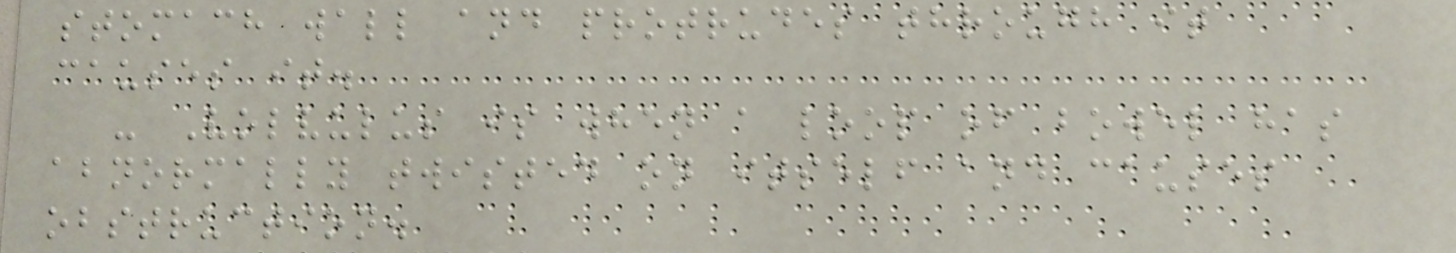stomach wall and protrudes through it
causes it.
- Volvulus is when a loop of bowel has
abnormally twisted on itself and causes
obstruction.
